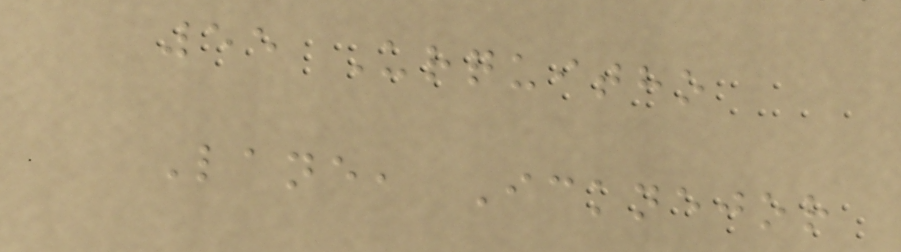55 Urquitho
Lane, Icknejor
